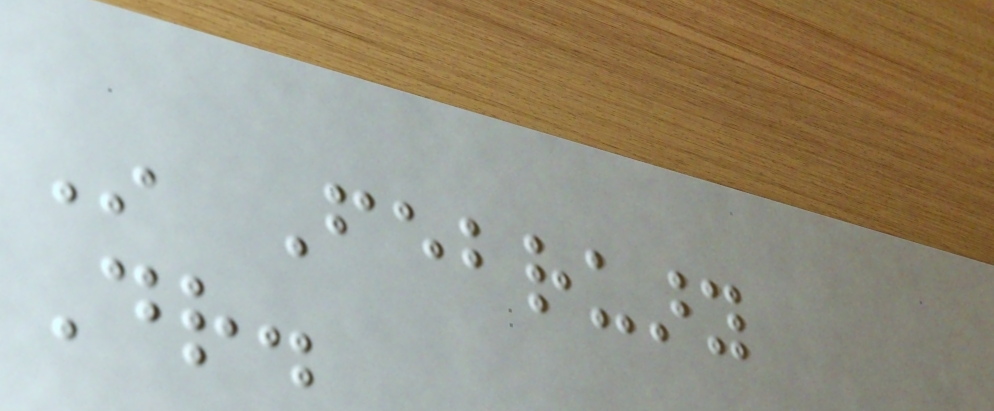In February
Dr.
